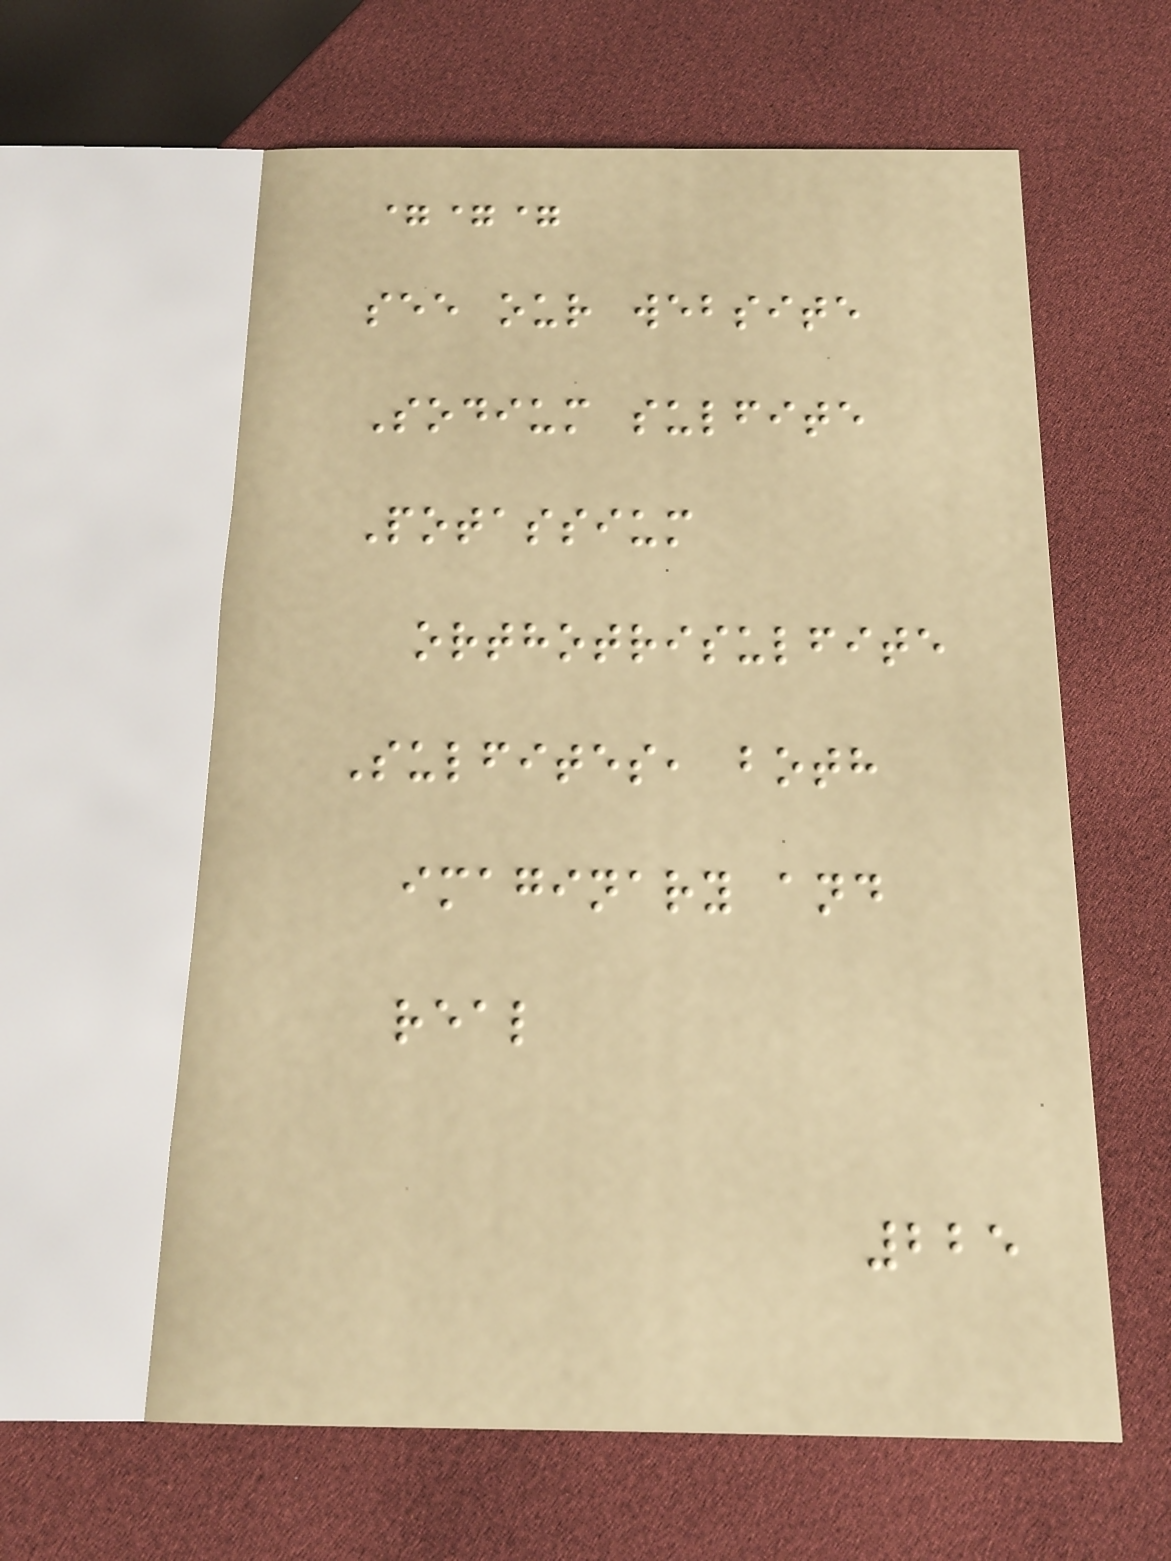===
see our website
Sodium sulfite
Potassium
orthotrisulfite
Sulfites, both
imaginary and
real
225
